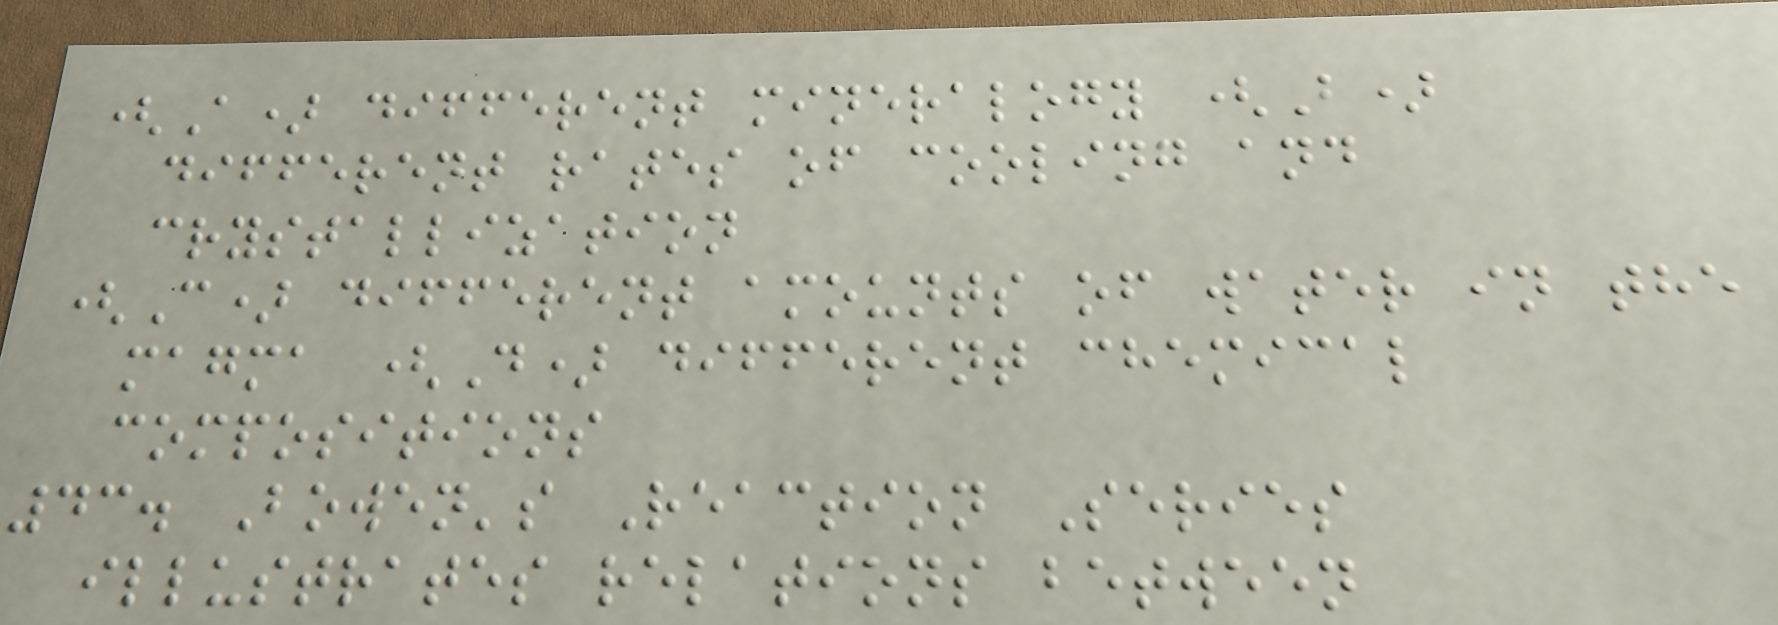(A) different mineralogy (B)
different rates of cooling and
crystallization
(C) different amounts of water in the
magma (D) different chemical
compositions
43. Bowen's Reaction Series
illustrates relations between
